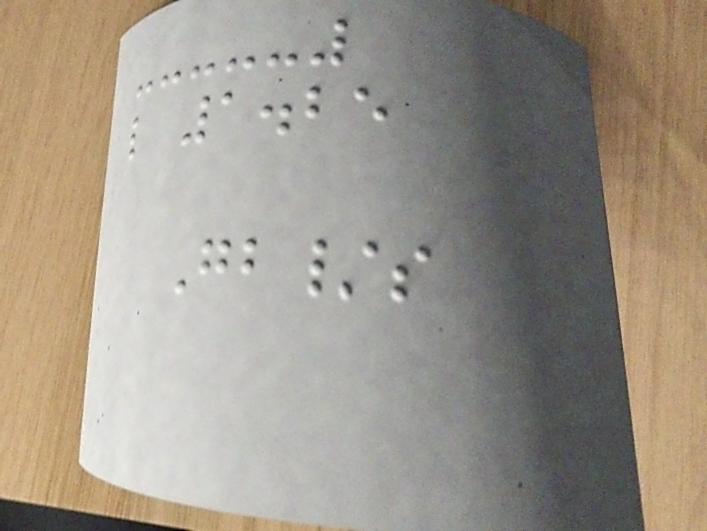l 1.25
Gb/s
